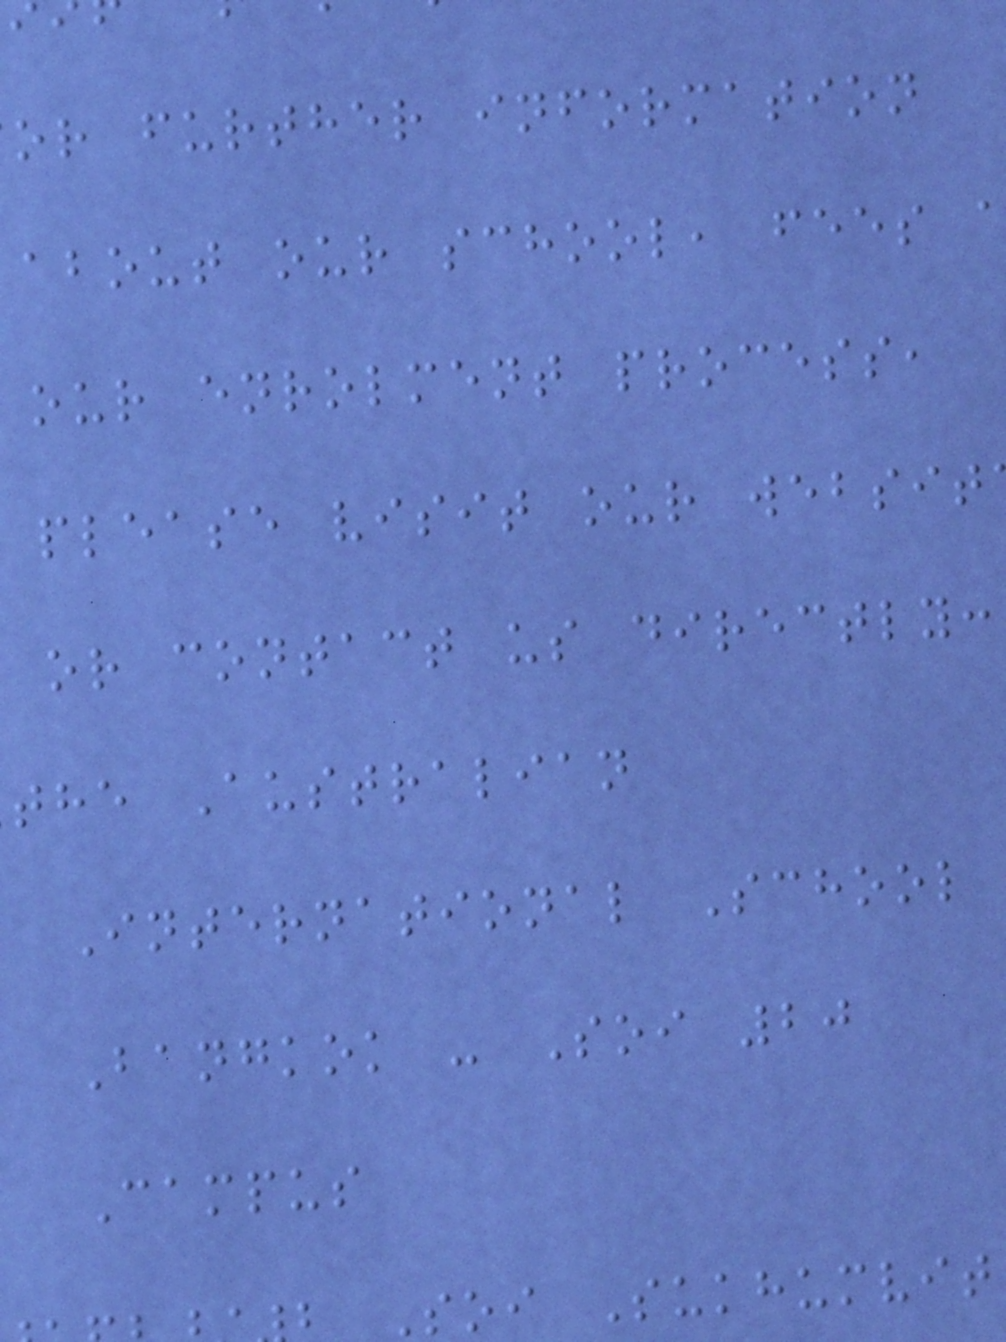or further information
about our school, fees
our enrolment process,
please visit our websit
or contact us directly:
the Australian
International School
Bangkok - Soi 20
Campus
Soi Sukhumvit
